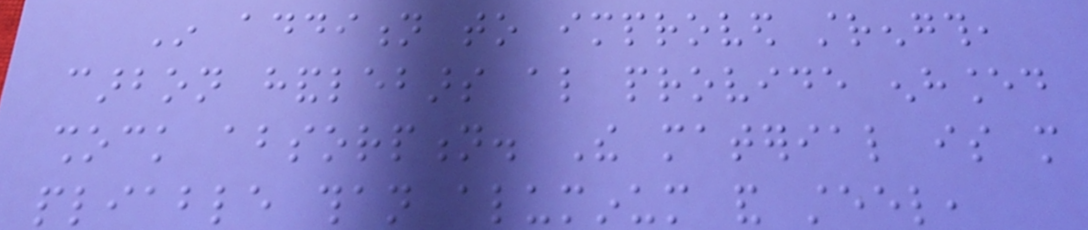In addition to improved strength,
carbon handlebars also provide enhanced
shock absorption. The material is more
pliable than aluminum and steel,
